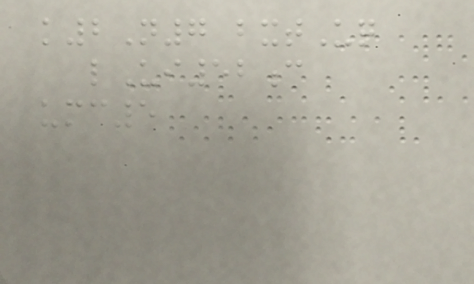k2N7 bxtUq
lUi52c
umc5
